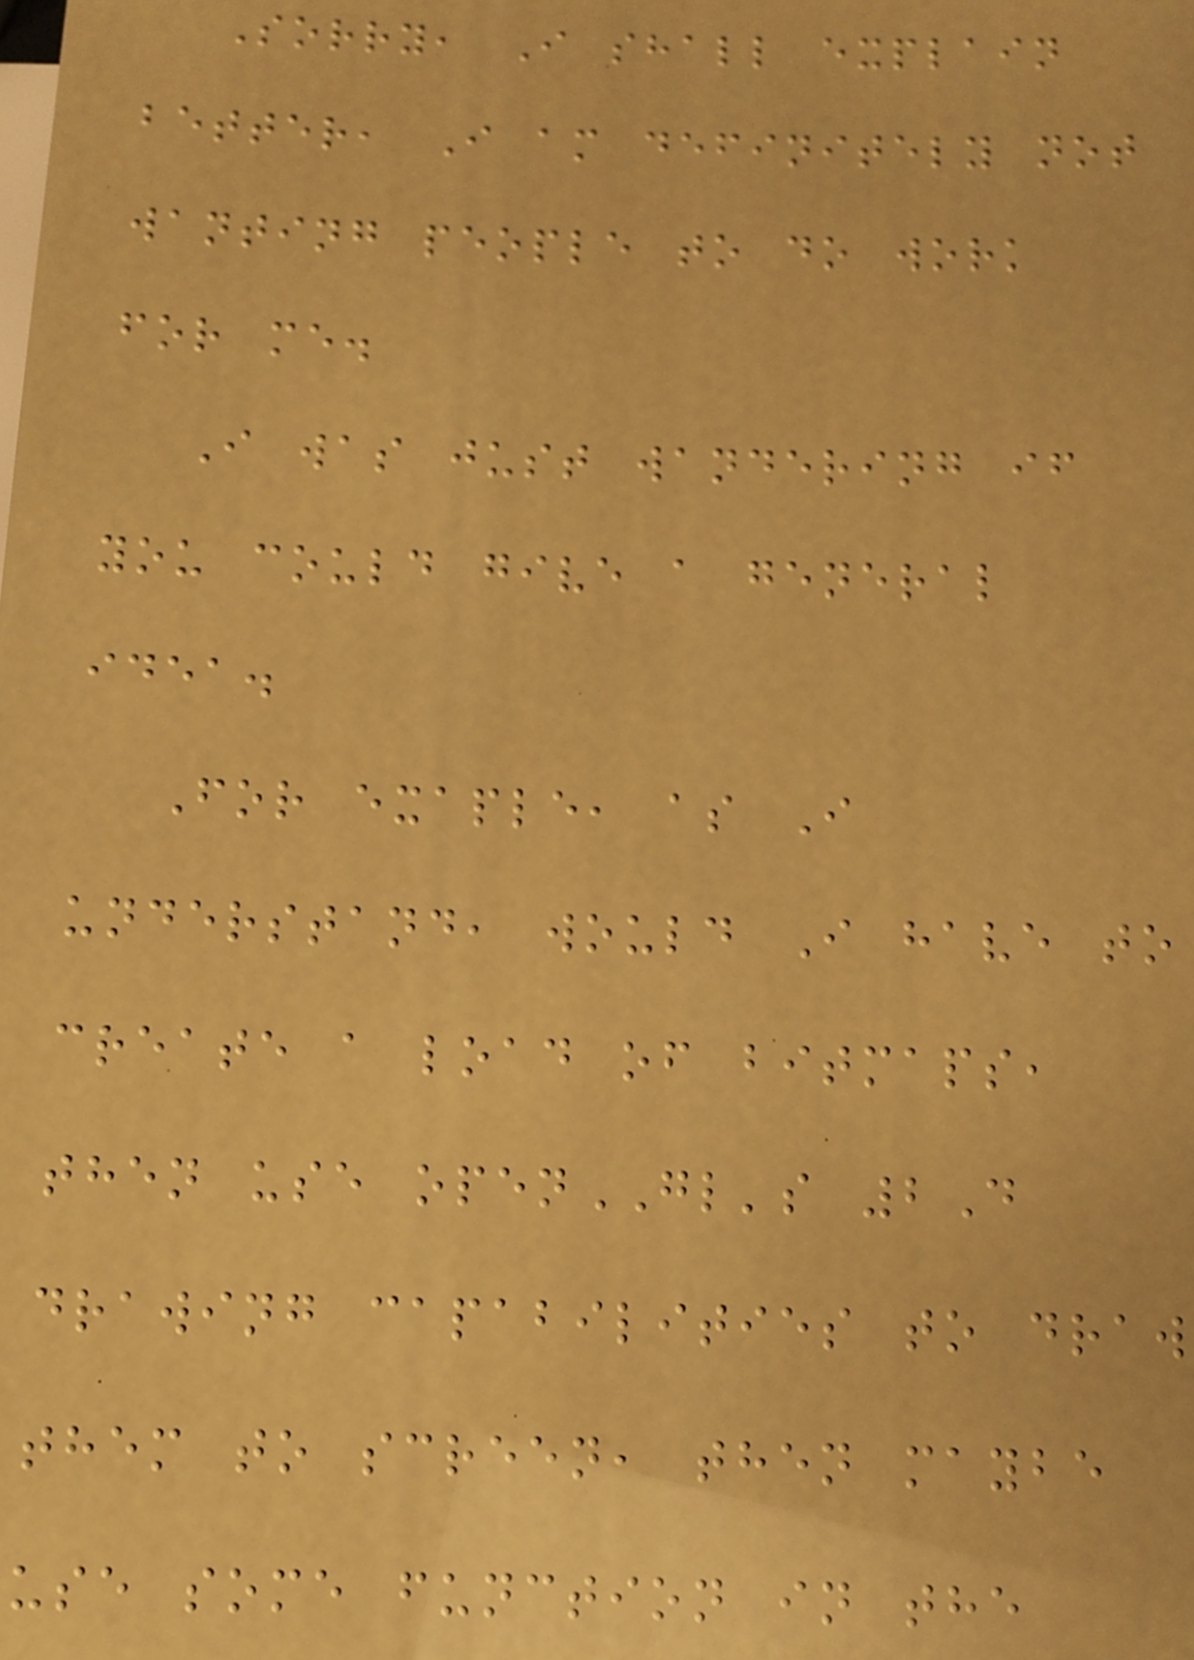Sorry, I shall explain
better, I am definitely not
wanting people to do work
for me.
I was just wandering if
you could give a general
idea.
For exaple, as I
understand, would I have to
create a load of bitmaps,
then use openGL's 2D
drawing capabilities to draw
them to screen, then maybe
use some function in the
